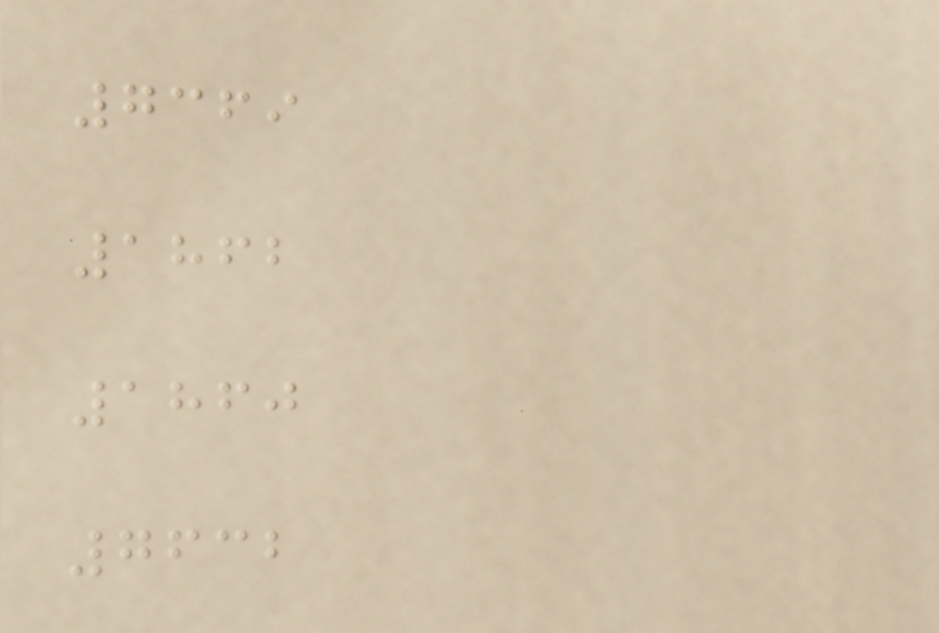7369
1862
1860
7632
